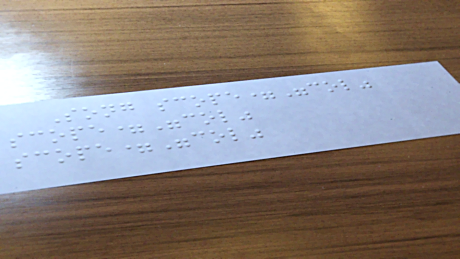Song scope="col"
scope="col"
scope="col"
